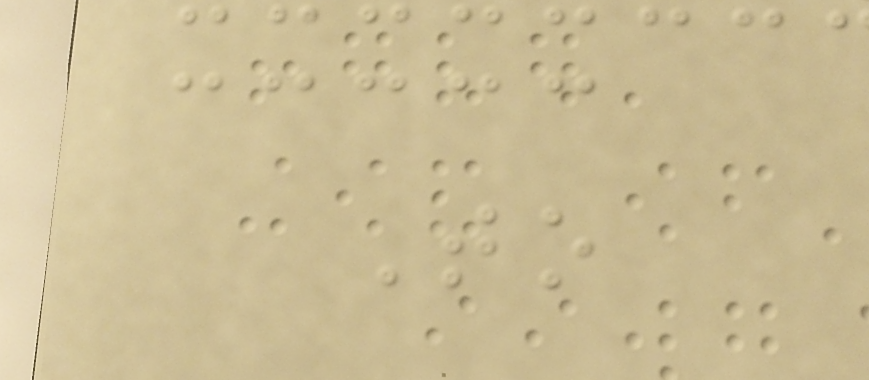To
